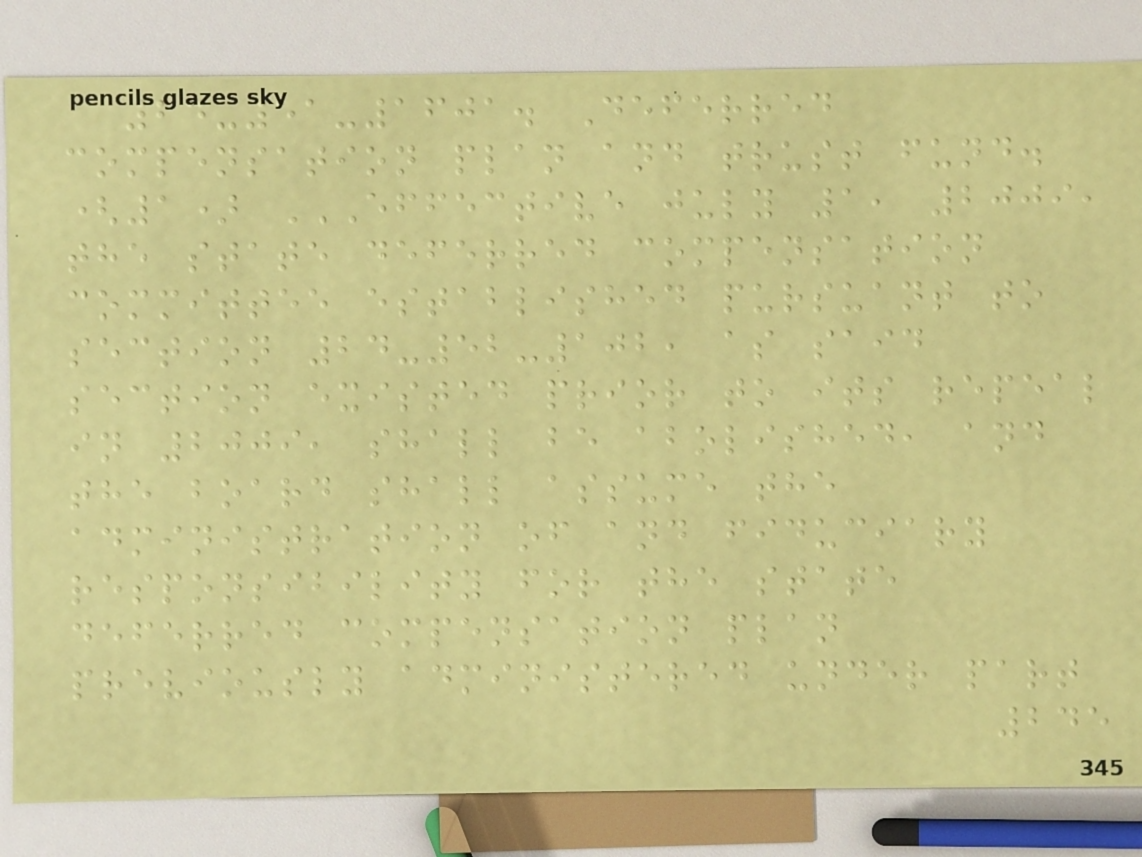24-51-1601. Deferred
compensation plan and trust fund.
(1) EFFECTIVE JULY 1, 2009,
THE STATE DEFERRED COMPENSATION
COMMITTEE ESTABLISHED PURSUANT TO
SECTION 24-52-102, AS SAID
SECTION EXISTED PRIOR TO ITS REPEAL
IN 2009, SHALL BE ABOLISHED, AND
THE BOARD SHALL ASSUME THE
ADMINISTRATION OF AND FIDUCIARY
RESPONSIBILITY FOR THE STATE
DEFERRED COMPENSATION PLAN
PREVIOUSLY ADMINISTERED UNDER PART
245
